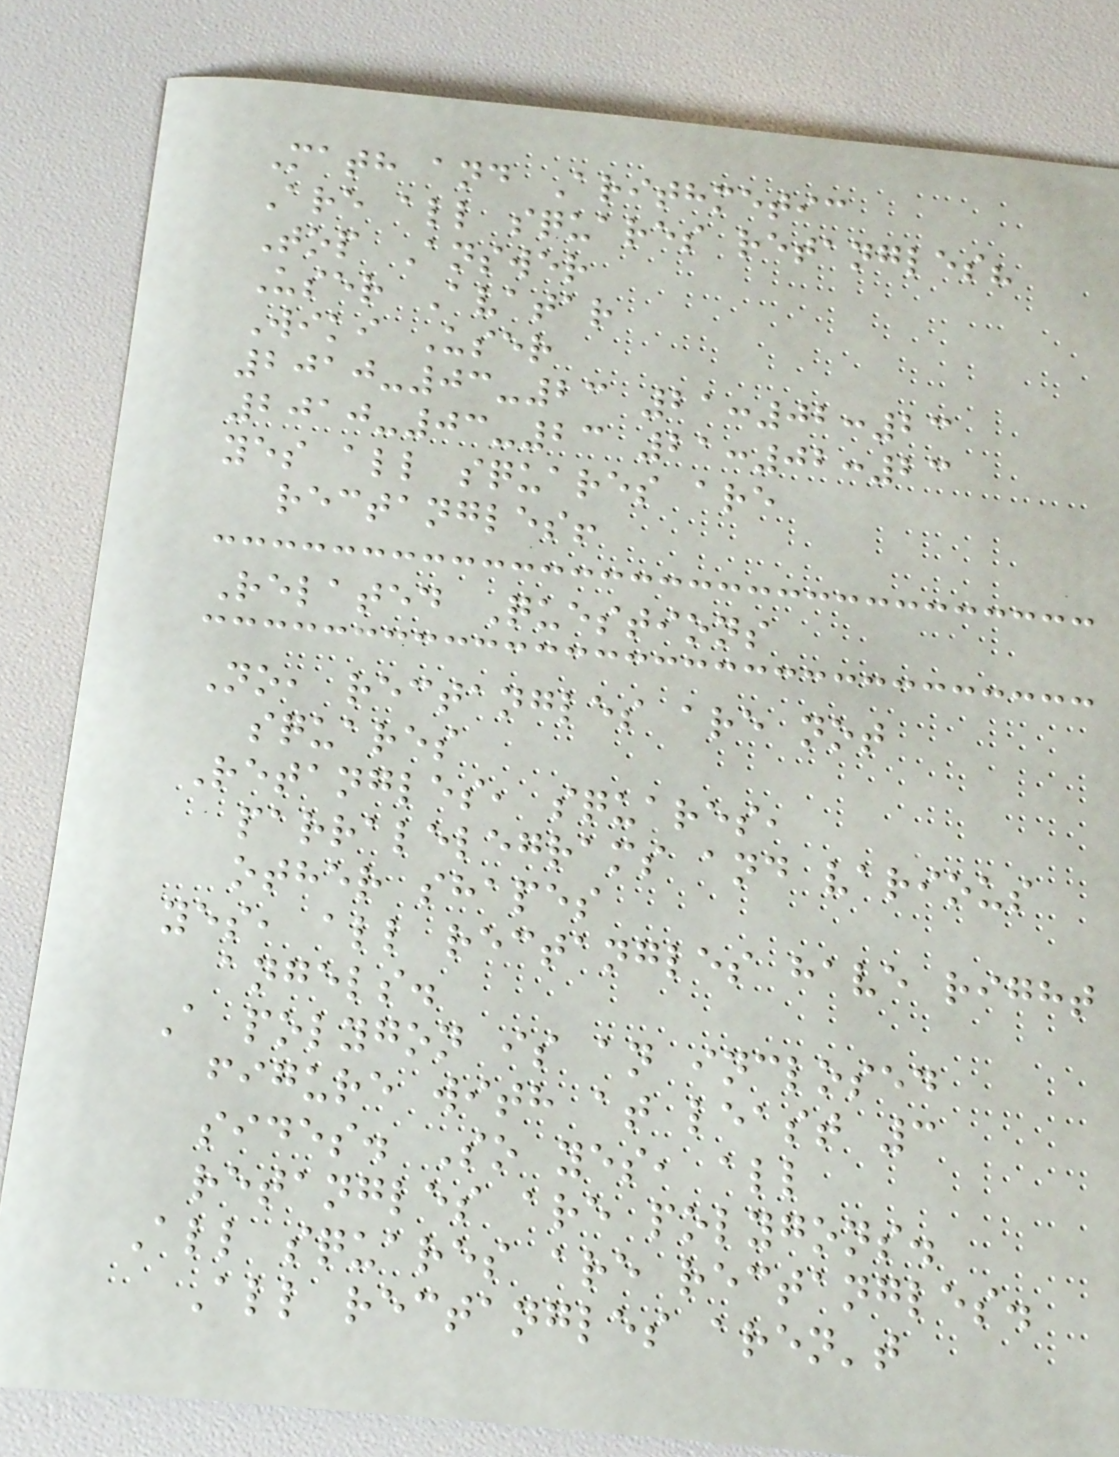Math and Arithmetic
Are all squares retangles?
Top Answer
User Avatar
Wiki User
2010-03-23 21:02:23
2010-03-23 21:02:23
yes all squares are
rectangles!
Related Questions
No, rectangles are not
squares
Retangles, squares,
parralelegrams and various
other shapes
yes, all rectangles have right
angels.
A polygon is an inclosed
figure with at least 3
sides. So yes, all
retangles are polygons.
All squares are rectangles.
All rectangles aren't
